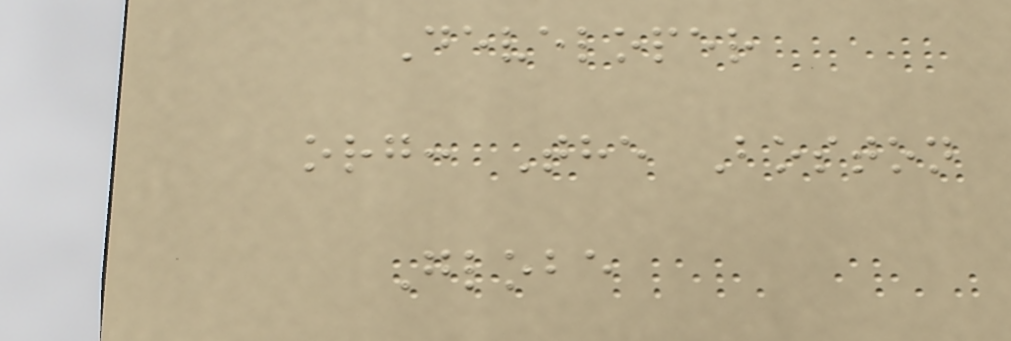Developer
org: The Boston
Globe
